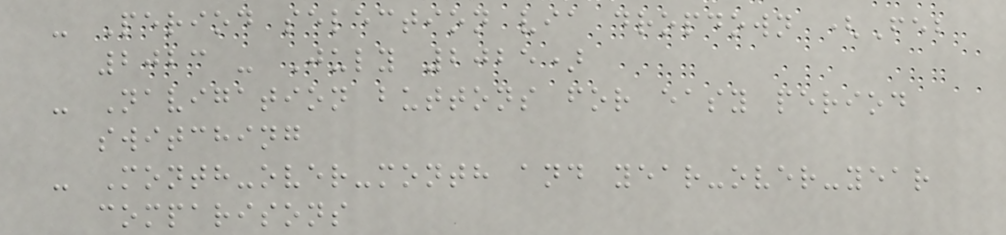- Period selection via dropdown (Feb
2023 - July 2025)
- Navigation buttons for easy period
switching
- Month-over-month and year-over-year
comparisons
